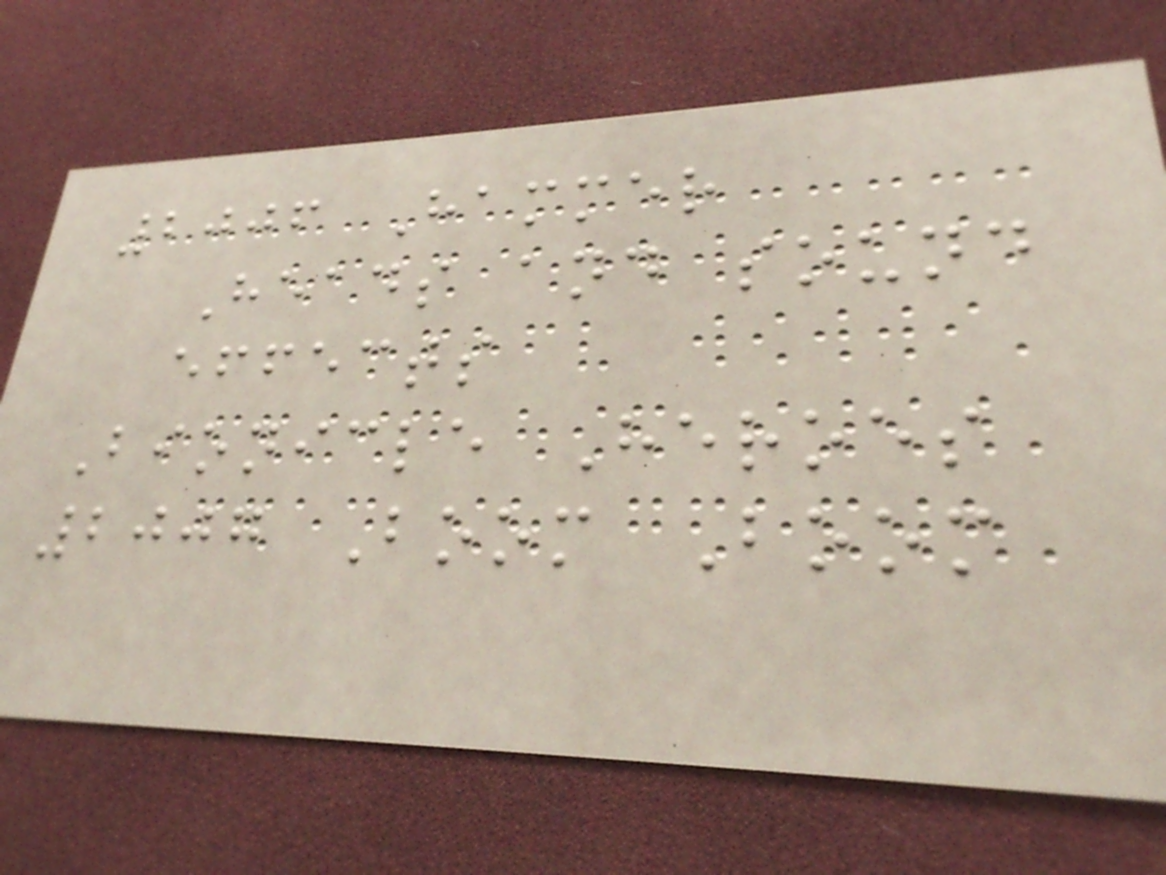2006 Hammer
Heads and sound
effects
Bionicle Heroes
2007 Boom Boom
